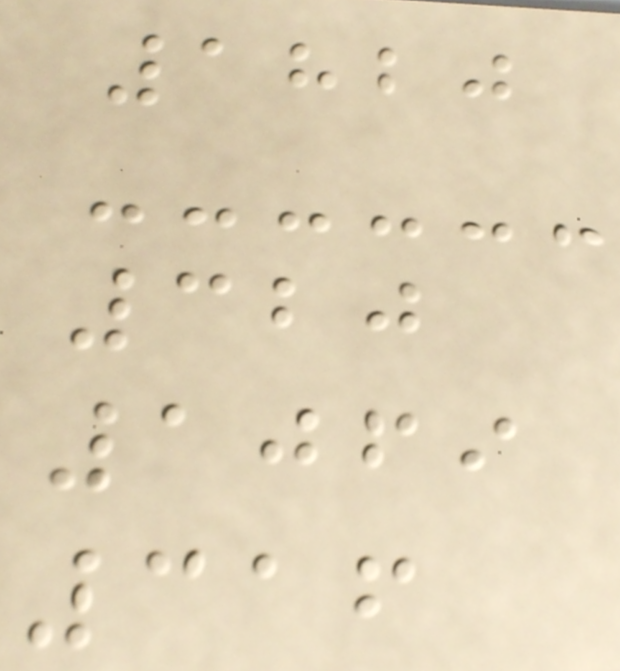1820
320
1069
316
